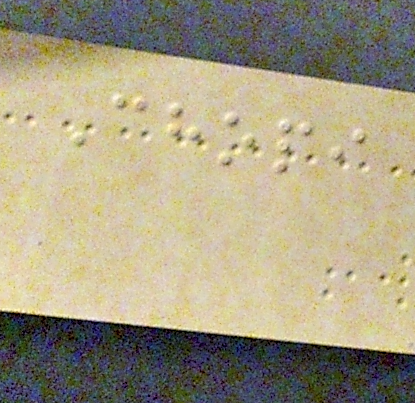Chopi
